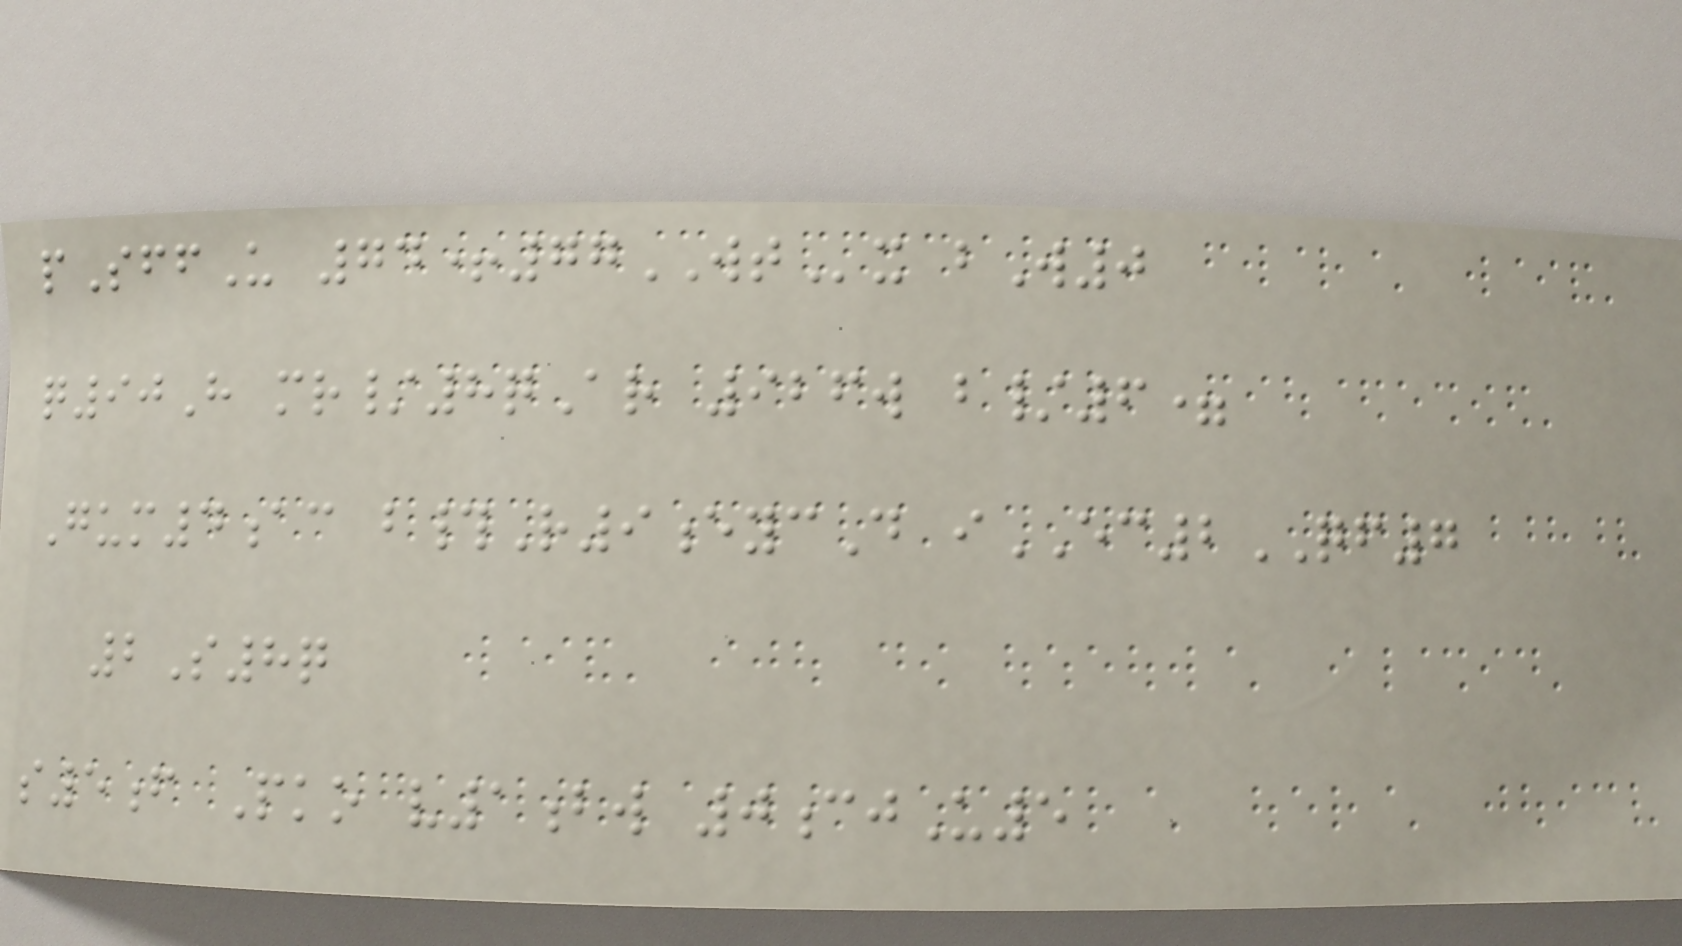pSffU 74+77WTx bW0
q90H mr/8qAr 926w b/6=
Gum4ac b#R9eycD iEC2QF7
2S8q
s5f Pko v1bw 0cjU5
